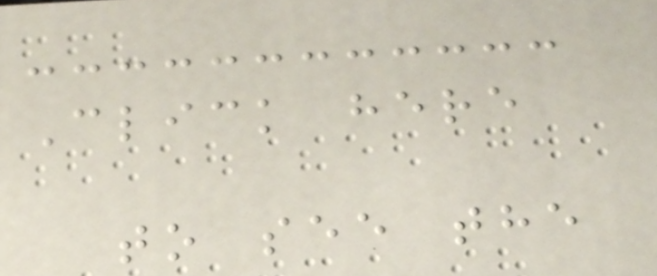Click here
to see the
